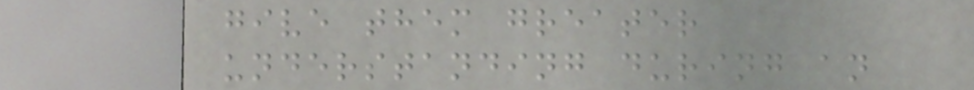give them greater
understanding during an
